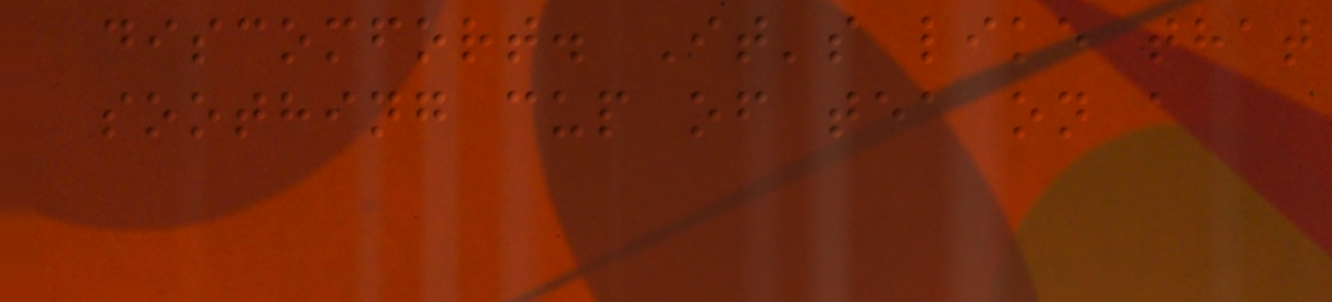discomfort. It's like that
soothing cup of tea on a
